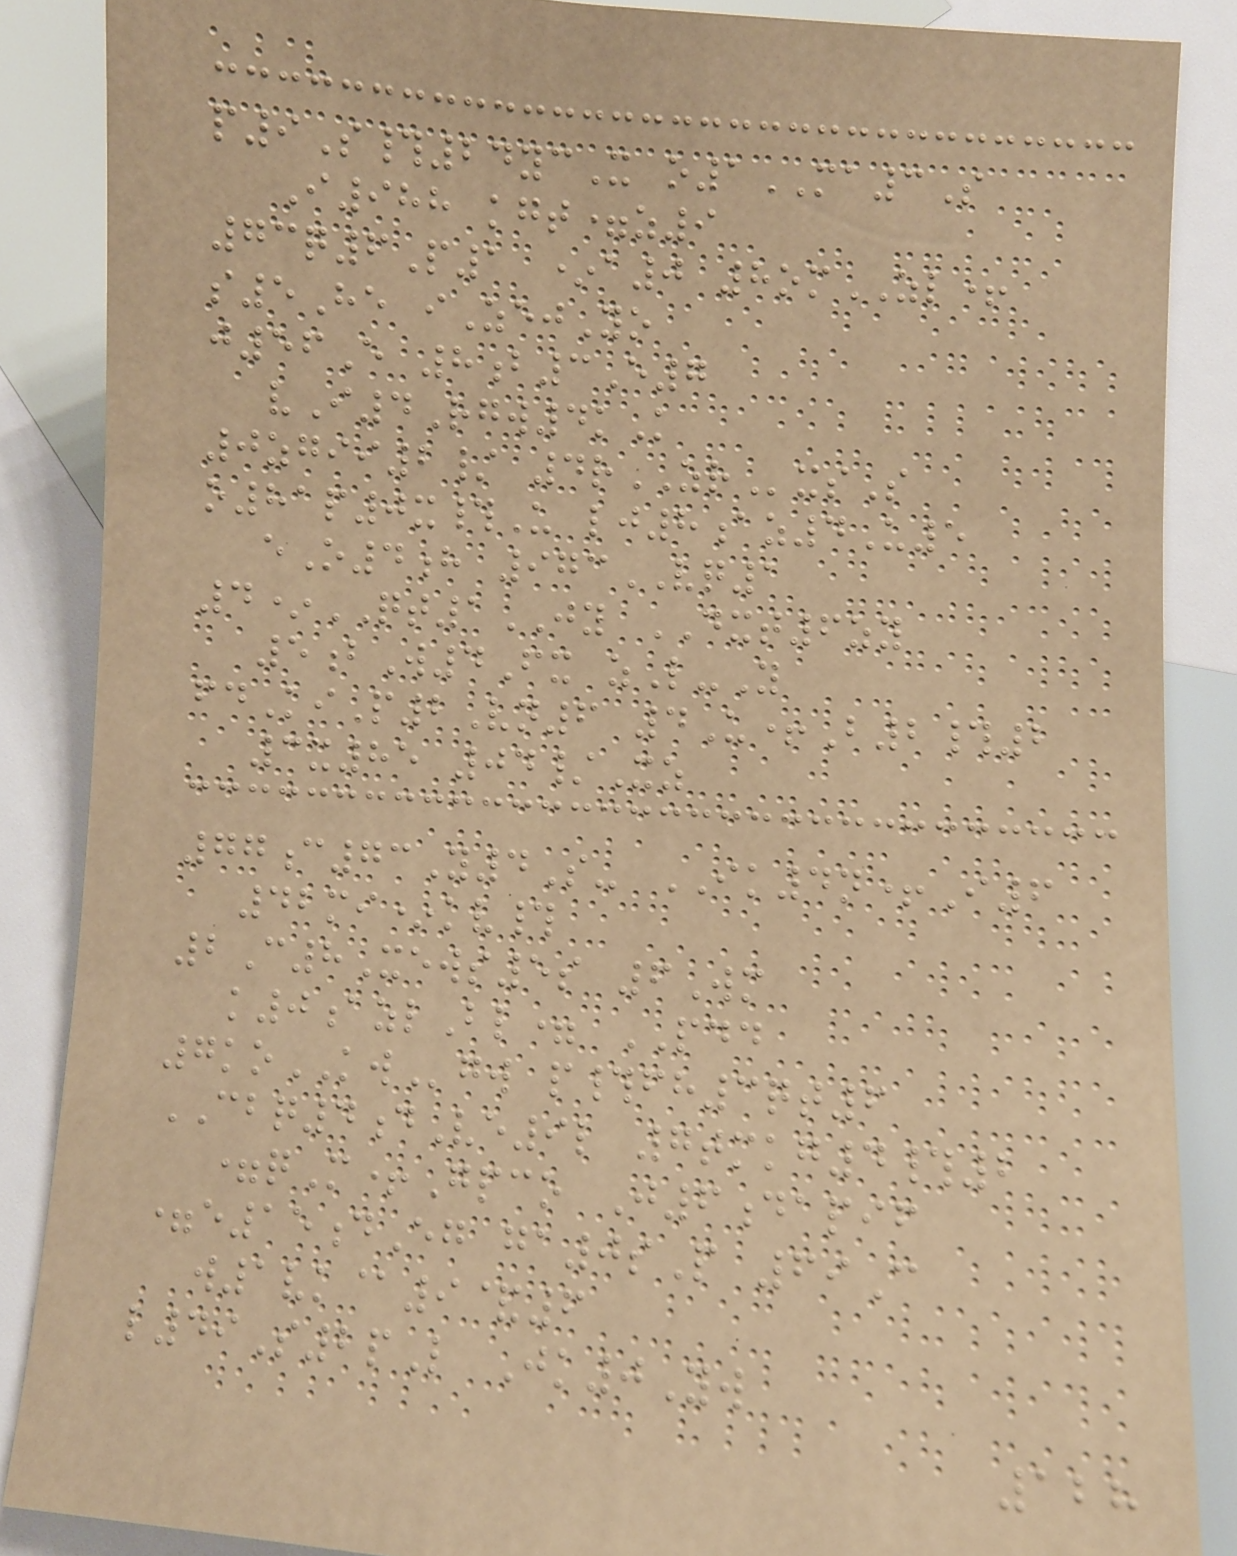p9S#24ycX o1MA3S
I988 kgt=z9
73q6P1 *a0 8omZL+
s5He iZejYo
j56E 8b3E7
vI4Rgw4kK
0zgii2/ 4rZRxsS
o81p0x#U lj8az4U5
eO4h 973VQ1
4*QT1JY DXT6zy
5bW4Fx zL-Y
fdKiP2Vn6 4U+B2#2
3x85 04/Xz
77c73Y4S- IK4n+I6
42mi*kv#
2C8Xews5s 6Wm
k0azlBl= PDD
7koKWgw p#fh3qt6
CBQ4dVe9l 7tmkg4#2
=qM+Gpco J6dapif
=e15dEg ga0sP 69C
w1vk@9&6
l49S2pL Jk0Yw
128
